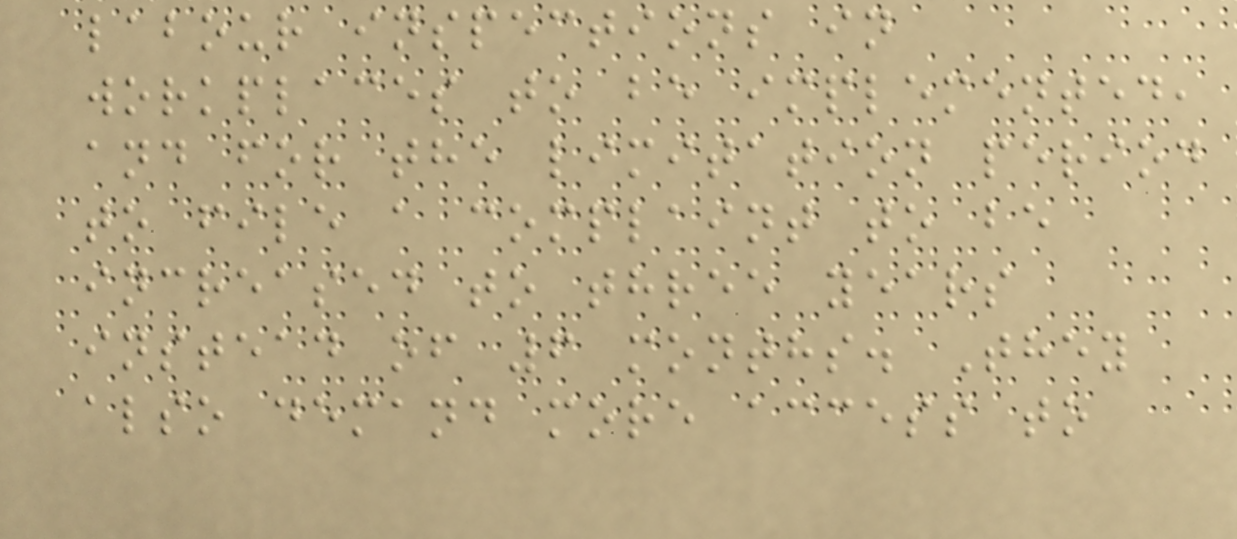labour inspections in
workplaces to be implemented,
and for the limitation period
to file a complaint to be
increased to three years
instead of 6 months. They
also demand more access to
